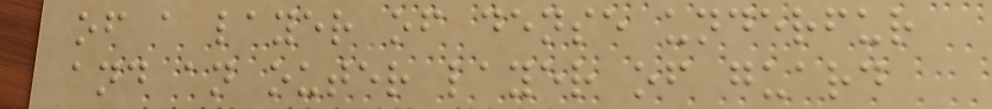of a layer of dense underfur
and an outer layer of guard
